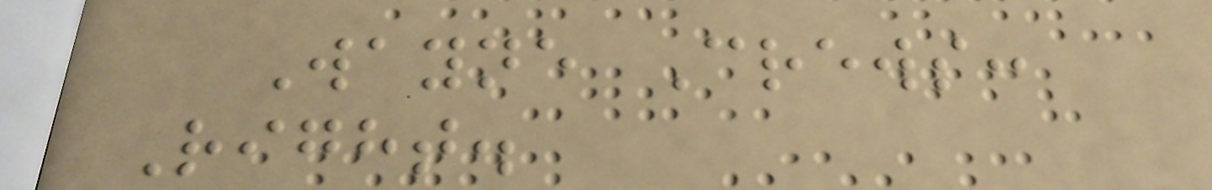Wayne Crews:
Right.
